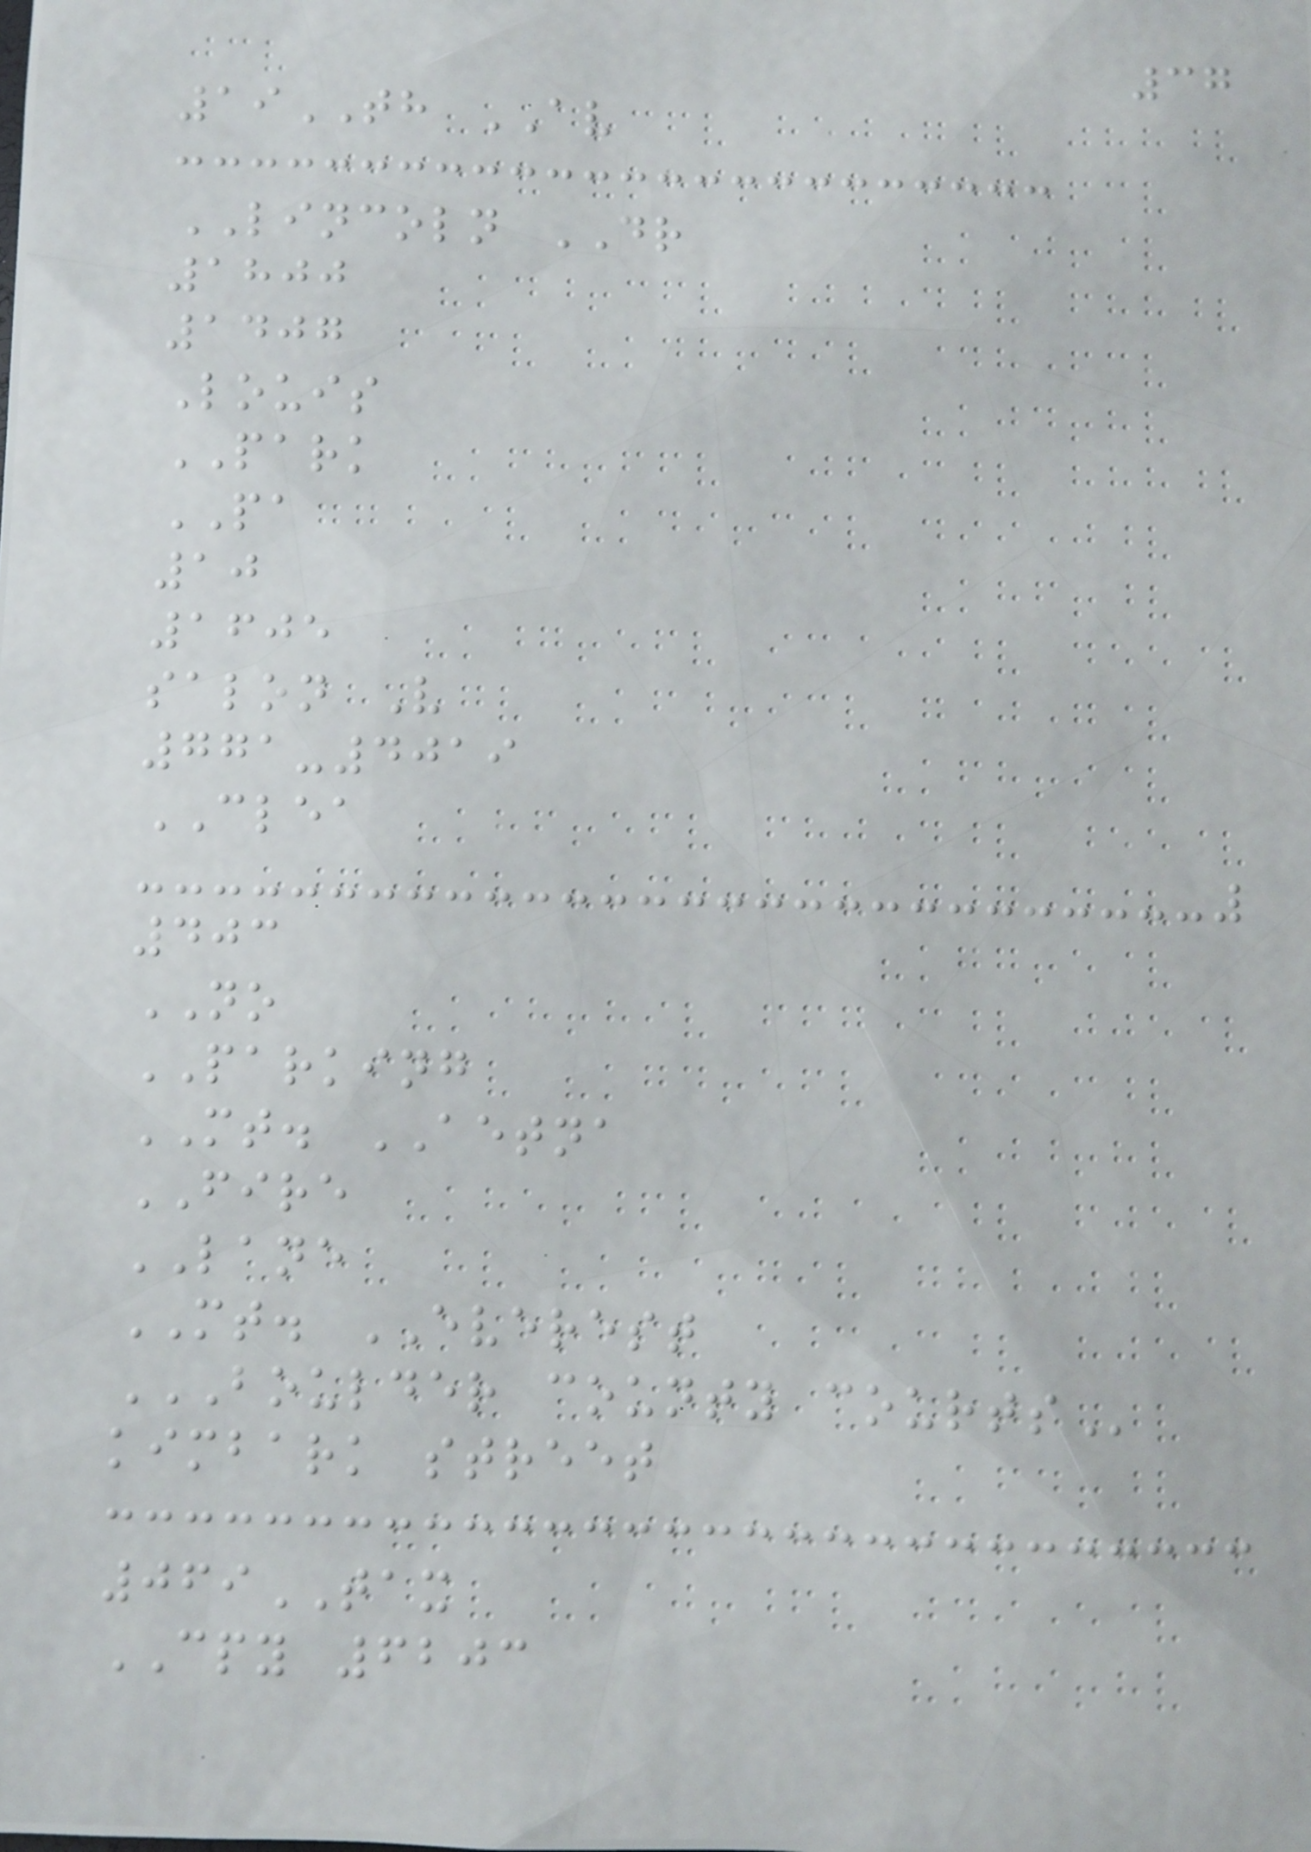37
19TH AV
LINCOLN DR
1800
1407
Louis
PARK
PA
10
1605
salon V
771-4019
CLEA
403
NO
PARKING
MT. AETNA
FIRE
LANE
MT. EVEREST
BOULDER COUNTY COURTS
kimbark street
069TAX
CPY 6203
